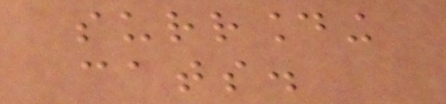surrounding
cats.
